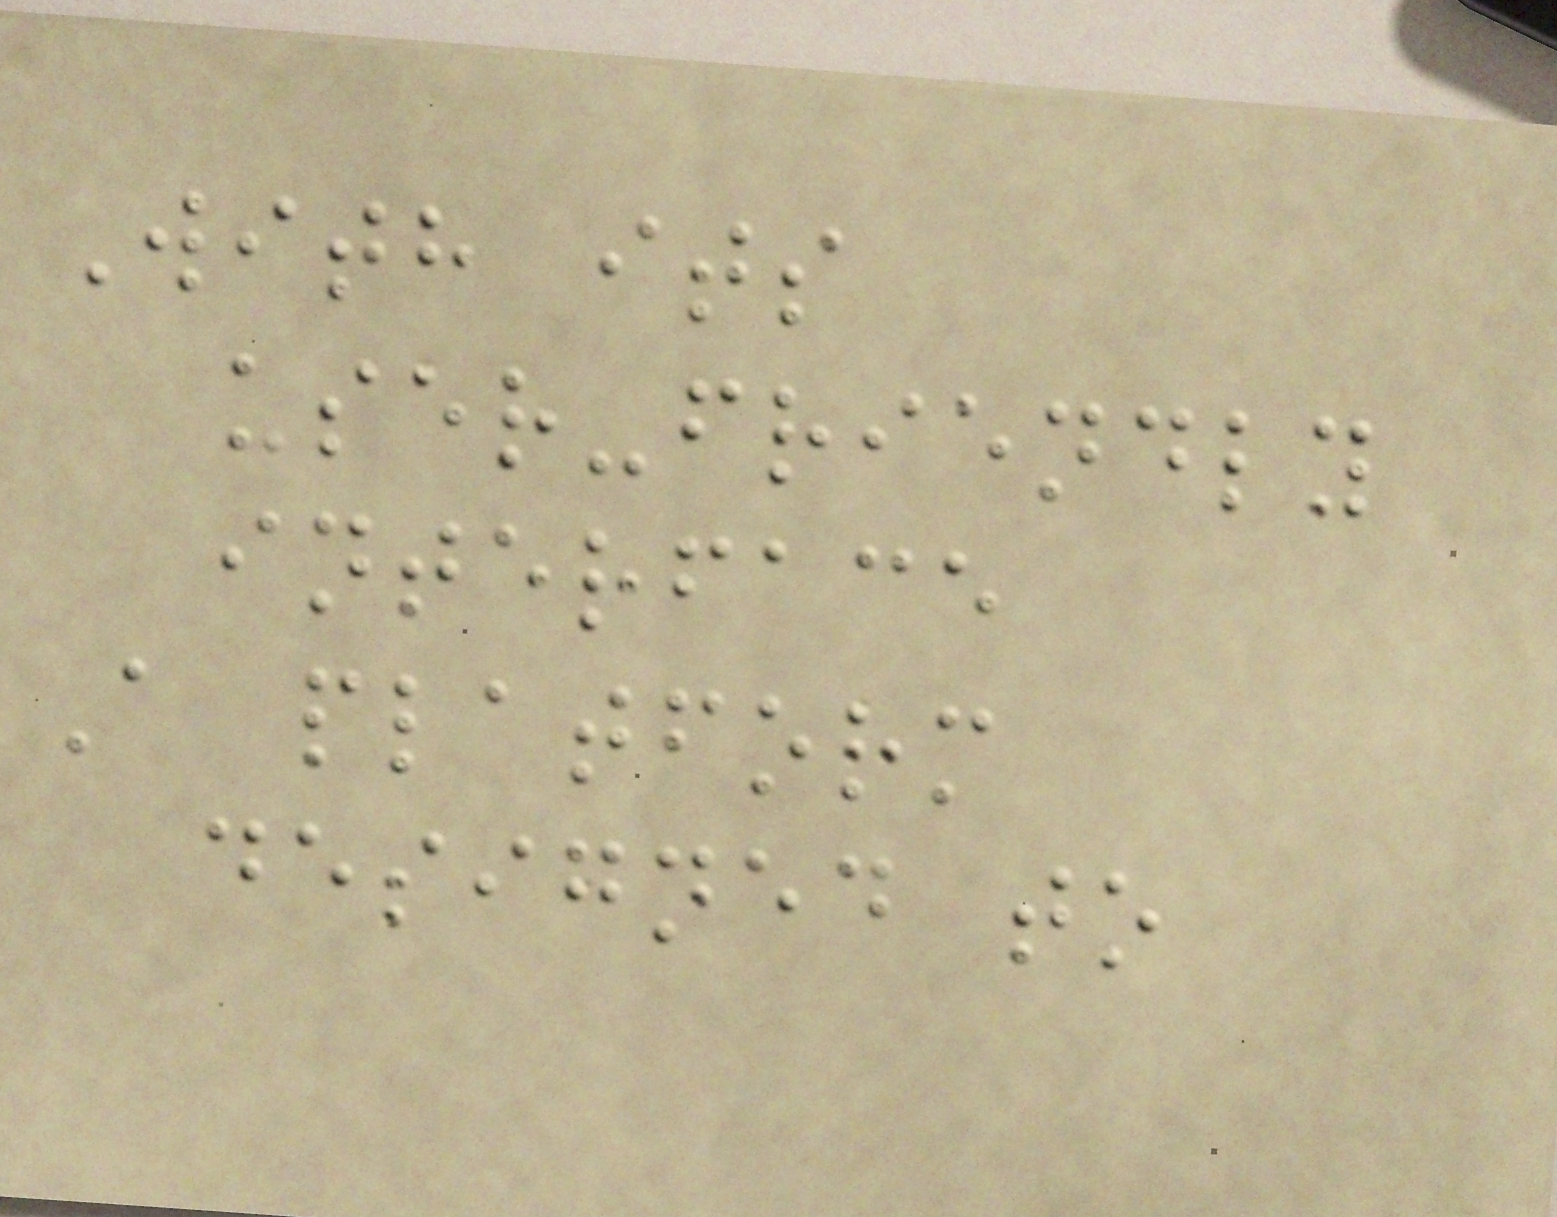With its
user-friendly
interface
A platform
designed to
